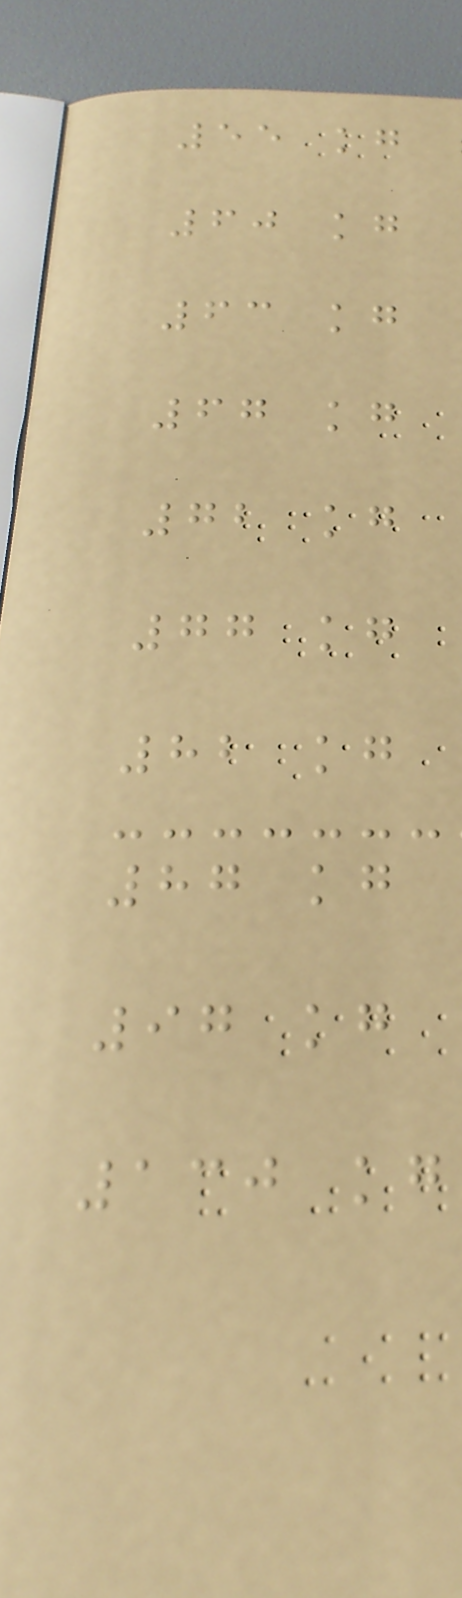55 kg
60 kg
63 kg
67 kg
72 kg
77 kg
82 kg
87 kg
97 kg
130 kg
